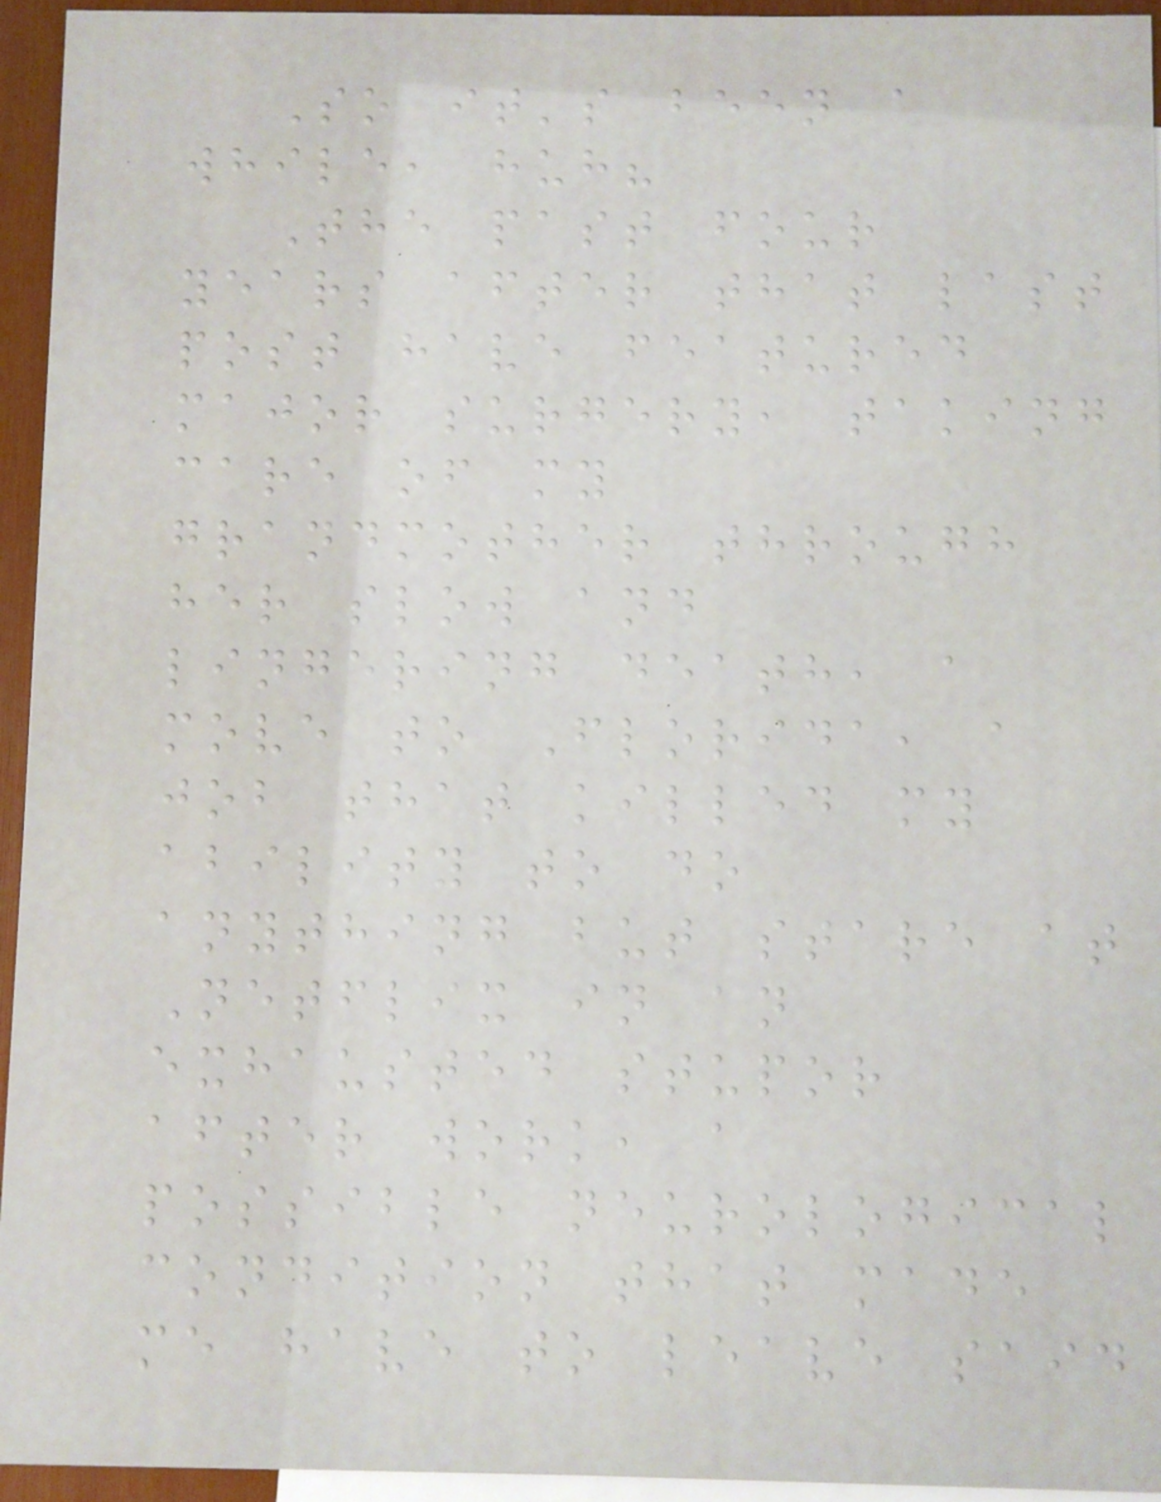So it's been a
while, huh?
The past four
years after that last
post have featured
major surgery, taking
care of my
grandmother through
her slow and
lingering death, a
move to Florida, a
job that killed my
ability to do
anything but stare at
Netflix in an
exhausted stupor
after work, a
possible neurological
condition that made
me have to leave said
